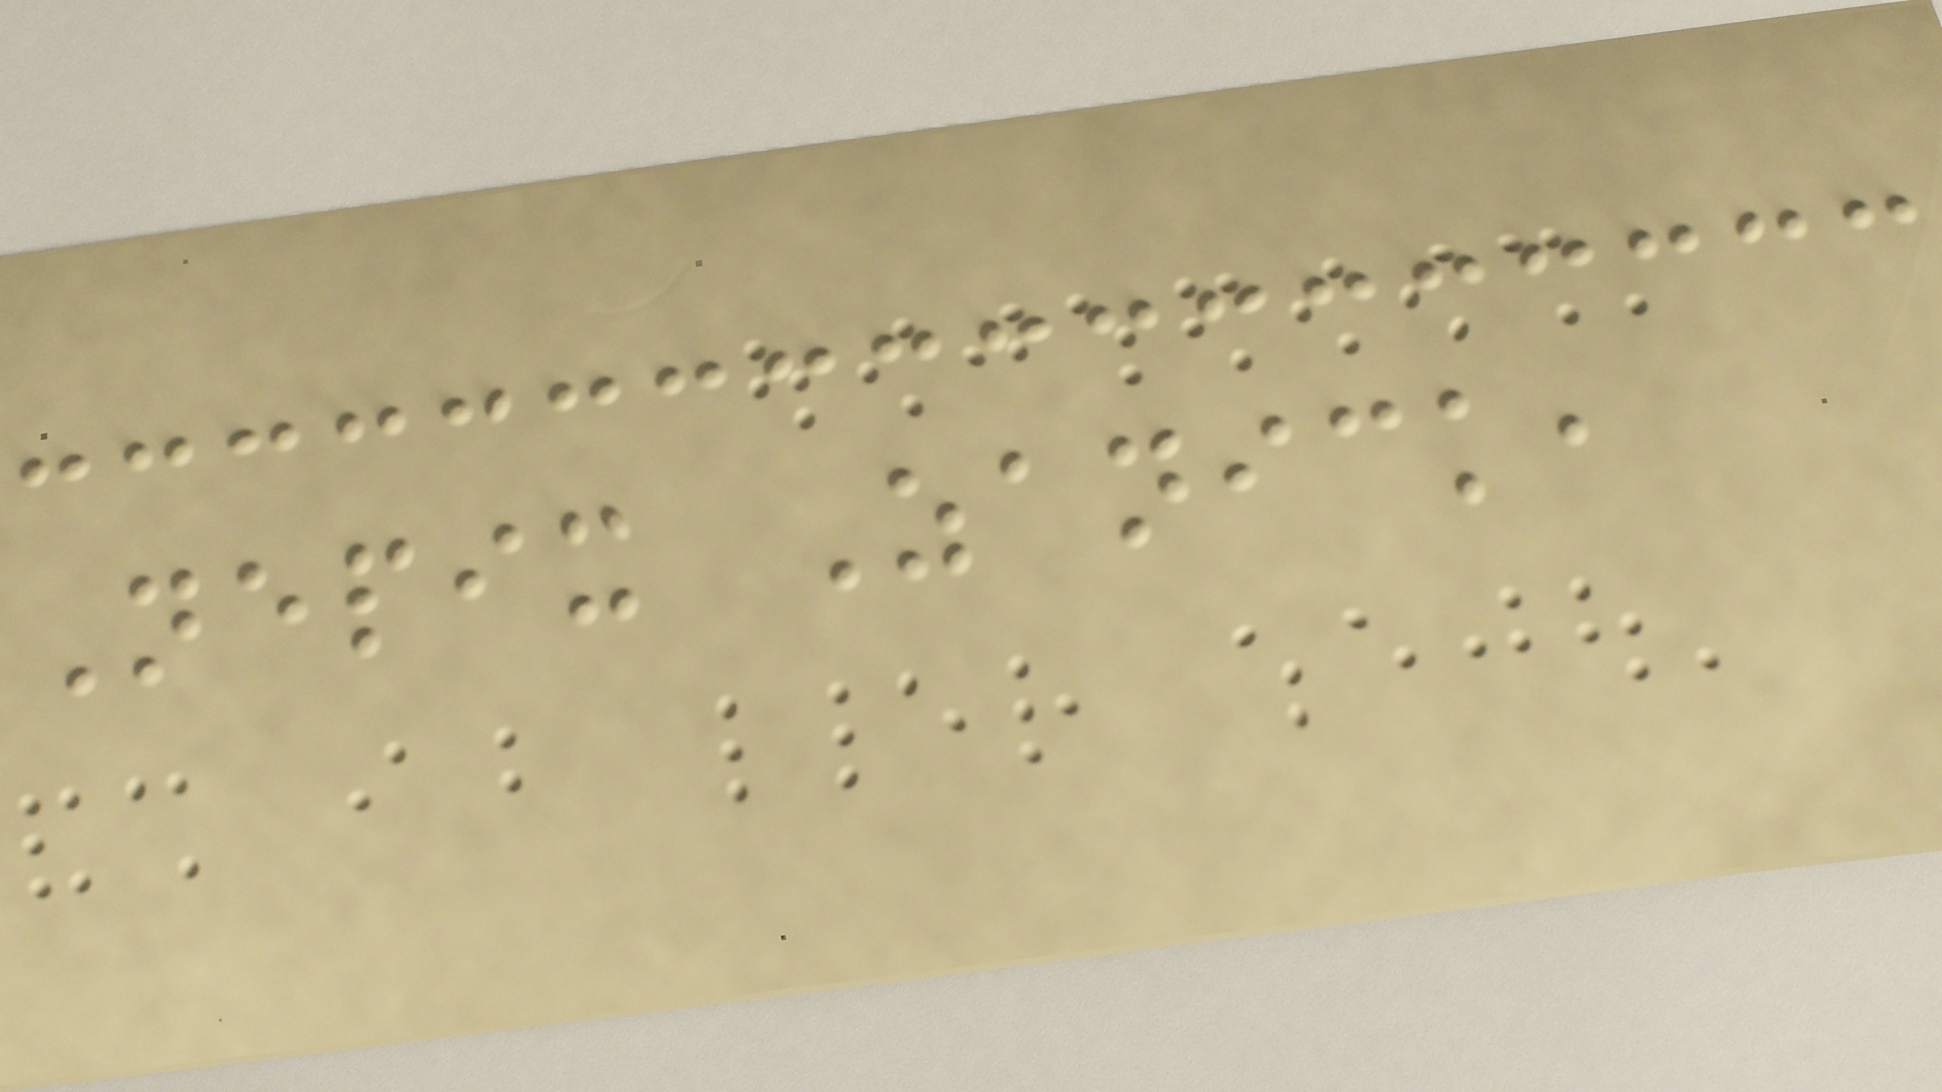Nepix Zanick,
